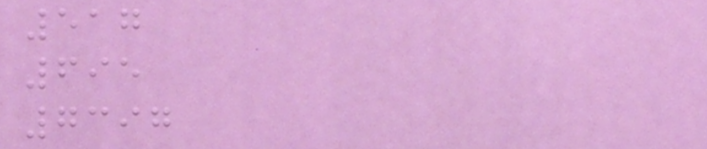517
695
7397
